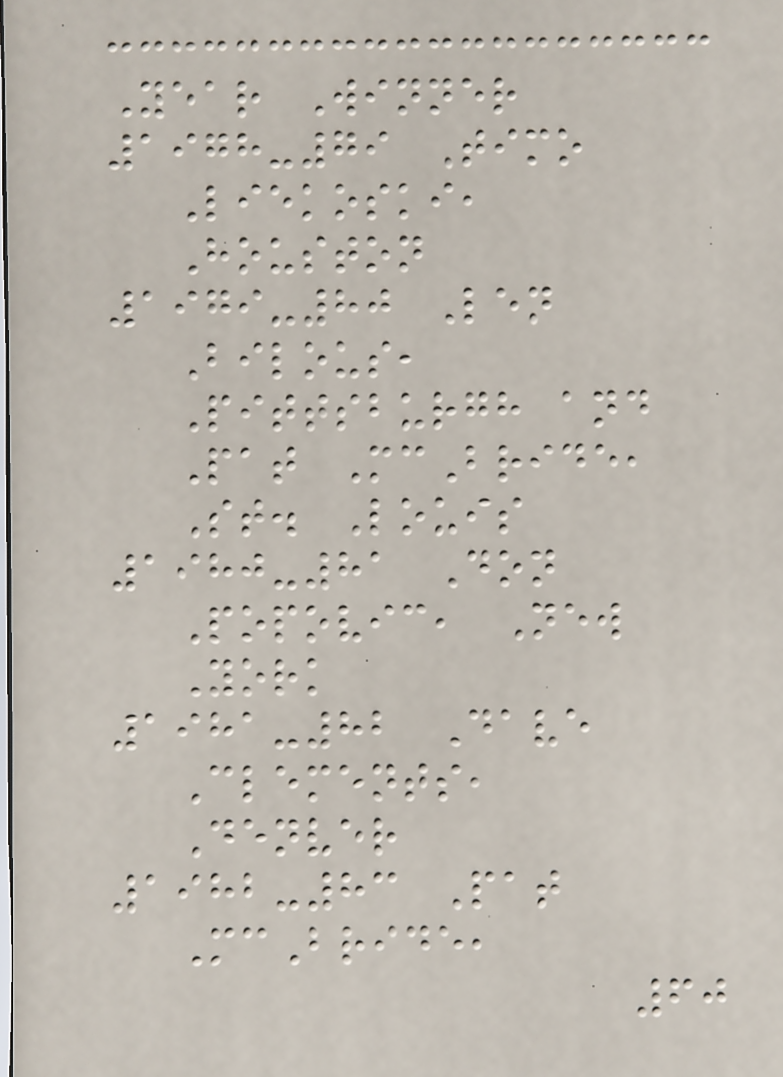Year Winner
1978-79 Timo
Liekoski,
Houston
1979-80 Len
Bilous,
Pittsburgh and
Pat McBride,
St. Louis
1980-81 Don
Popovic, New
York
1981-82 Dave
Clements,
Denver
1982-83 Pat
McBride,
60
